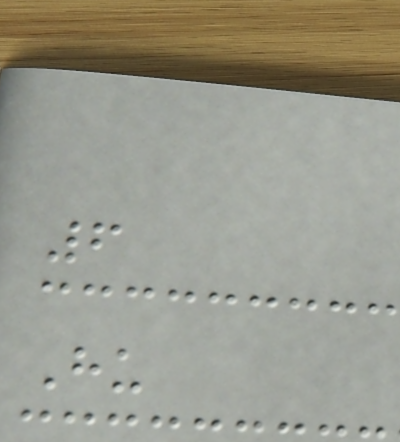6
Hu
